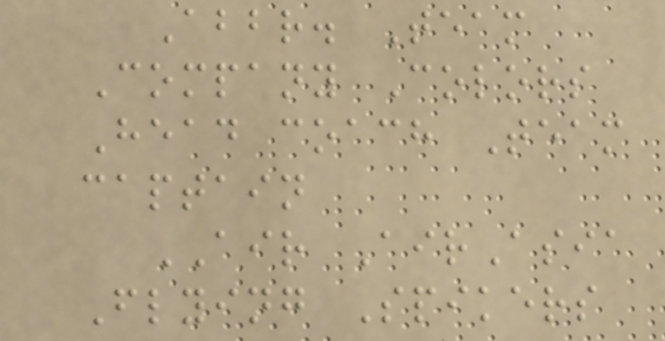Abbr. Team
Company Colors
Head coach Team
captain
AIR AirAsia
Flying Spikers
